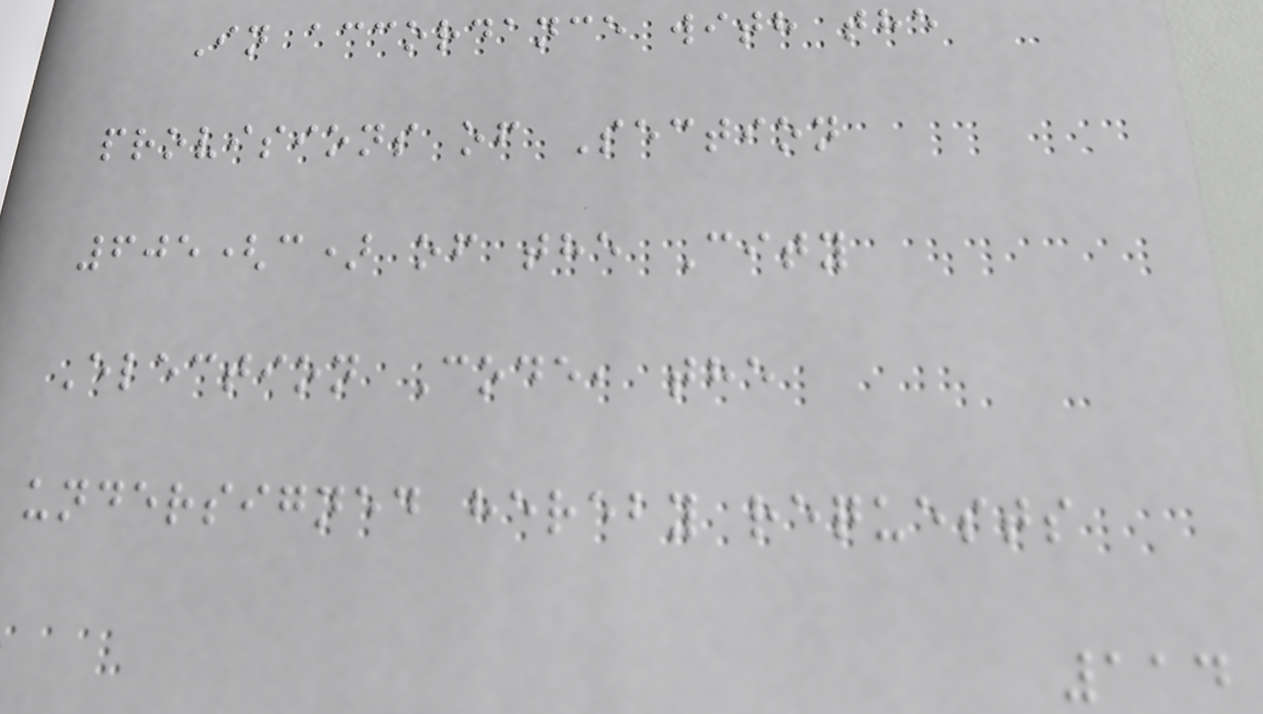In accordance with the
provisions of Section
605(c) of the City
Election Code, the
undersigned hereby requests
114
